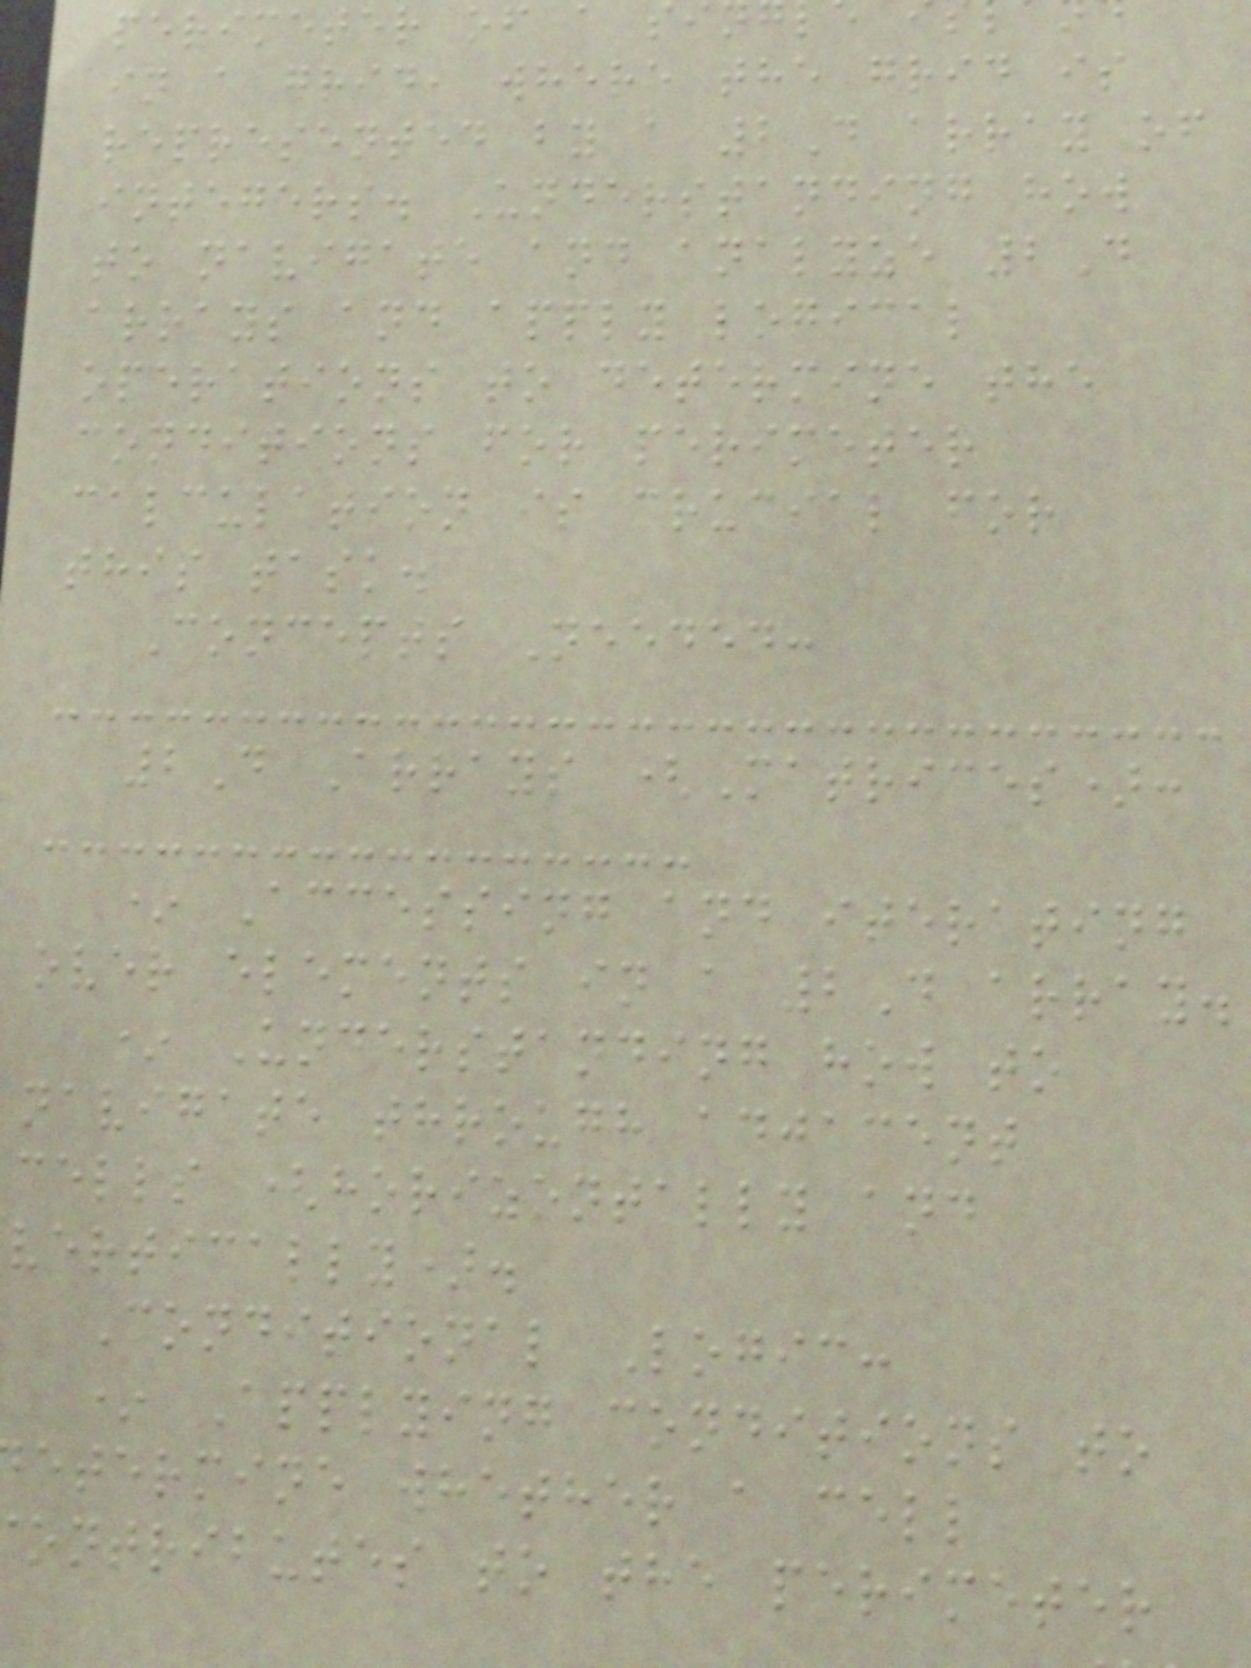perimeter of a s
in a grid, where the grid is
represented by a 2D array of
integers. Understanding how
to navigate and analyze 2D
arrays and apply logical
operations to determine the
conditions for perimeter
calculation is crucial for
this task.
Concepts Needed:
2D Arrays (Matrices):
* Accessing and iterating
over elements in a 2D array.
* Understanding how to
navigate through adjacent
cells (horizontally and
vertically).
Conditional Logic:
* Applying conditions to
etermine whether a cell
ontributes to the perimeter
